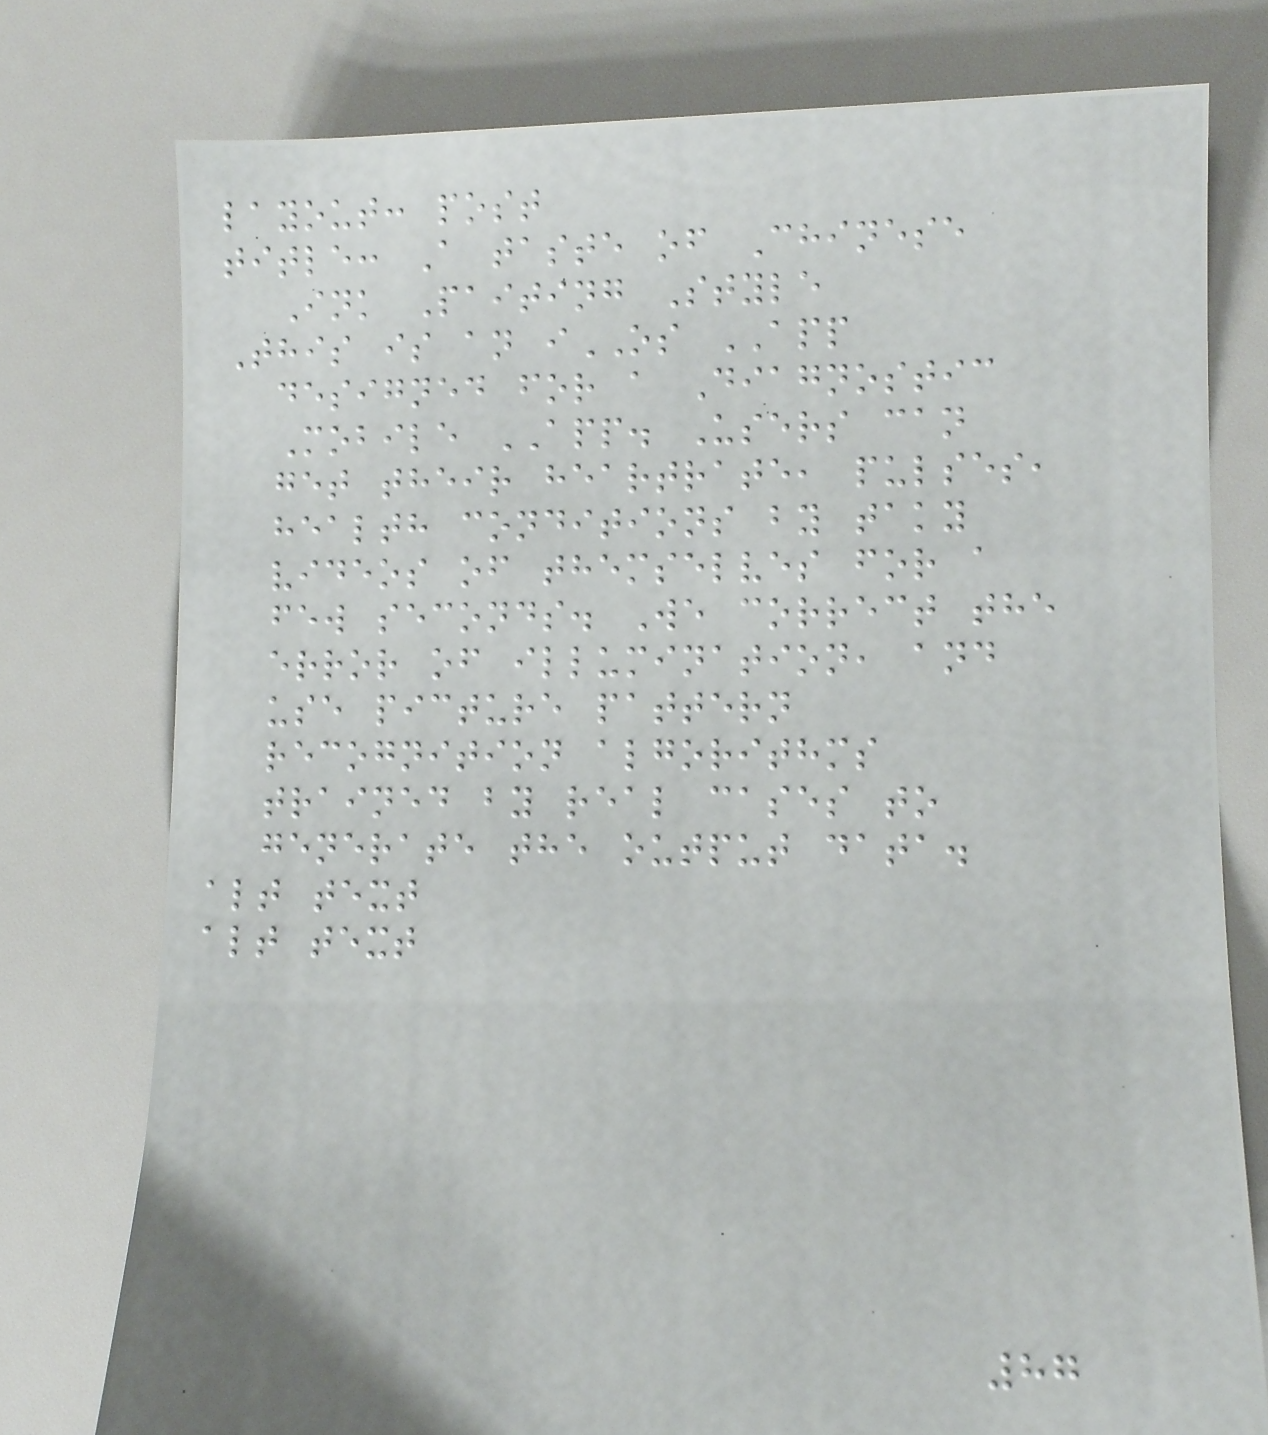layout: post
title: A taste of Chinese
Ink Paiting Style
This is an iOS APP
designed for a Diagnostic
Mobile APP. Users can
get their heartrate, pulses,
health conditions by taky
videos of themselves for a
few seconds. We correct the
error of illumination, and
use picture pattern
recognition algorithms
trained by real cases to
generate the output data.
alt text
alt text
87
